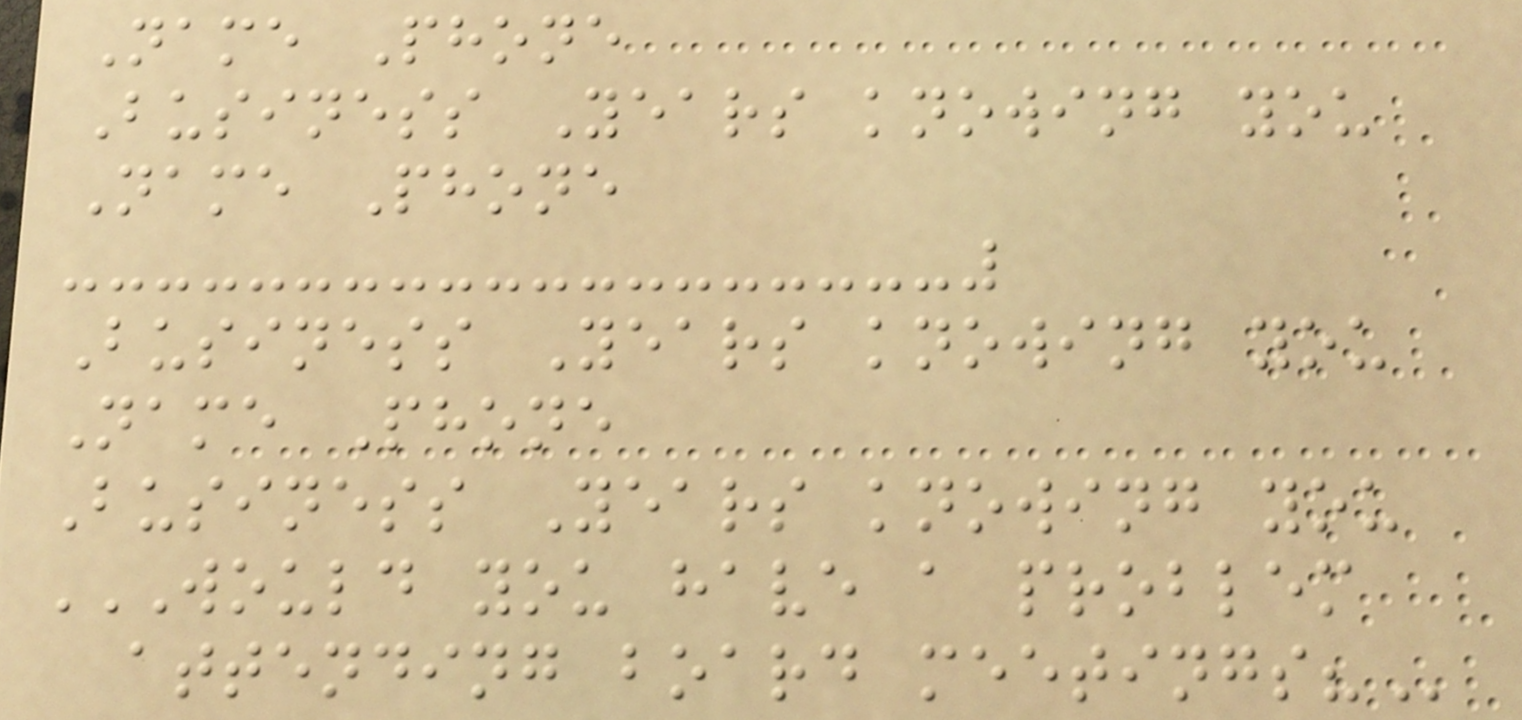Name Phone
Business Years knowing you
Name Phone
Business Years knowing you
Name Phone
Business Years knowing you
WOULD YOU HAVE A PROBLEM
ATTENDING BOARD MEETINGS?
